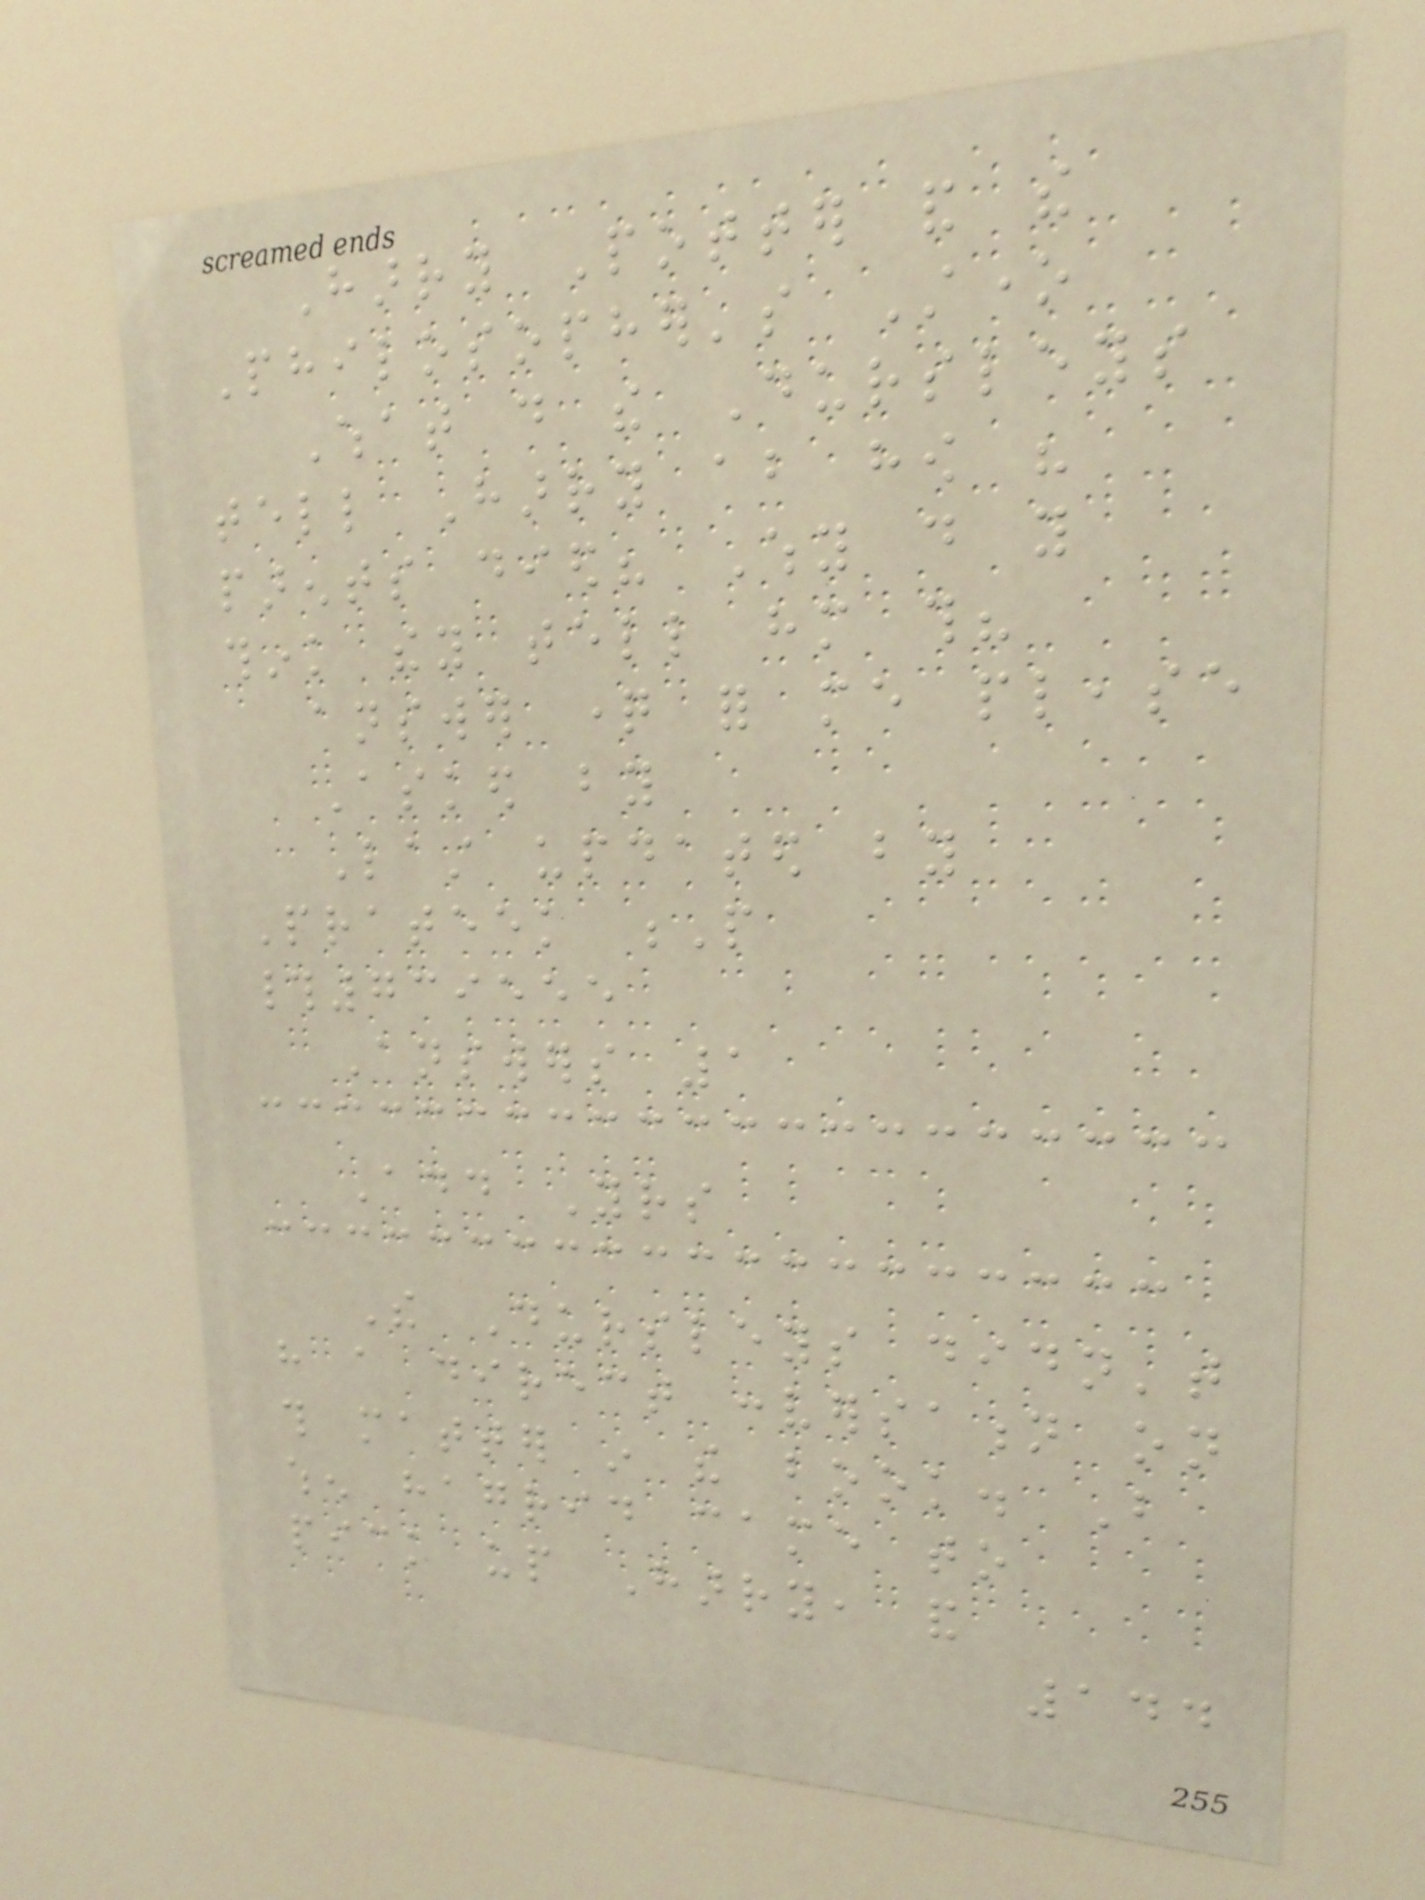Harry Potter and the
Philosopher's Stone
What do the Dursleys
tell Harry about how his
parents died? Why do you
think they tell him this?
answer question for me please
Asked by
Last updated by
Prateek P
#739555
Answers 1
Add Yours
The Dursleys didn't
have a direct conversation on
this matter in the book. But
when hagrid came to
pick up Harry, and
144
